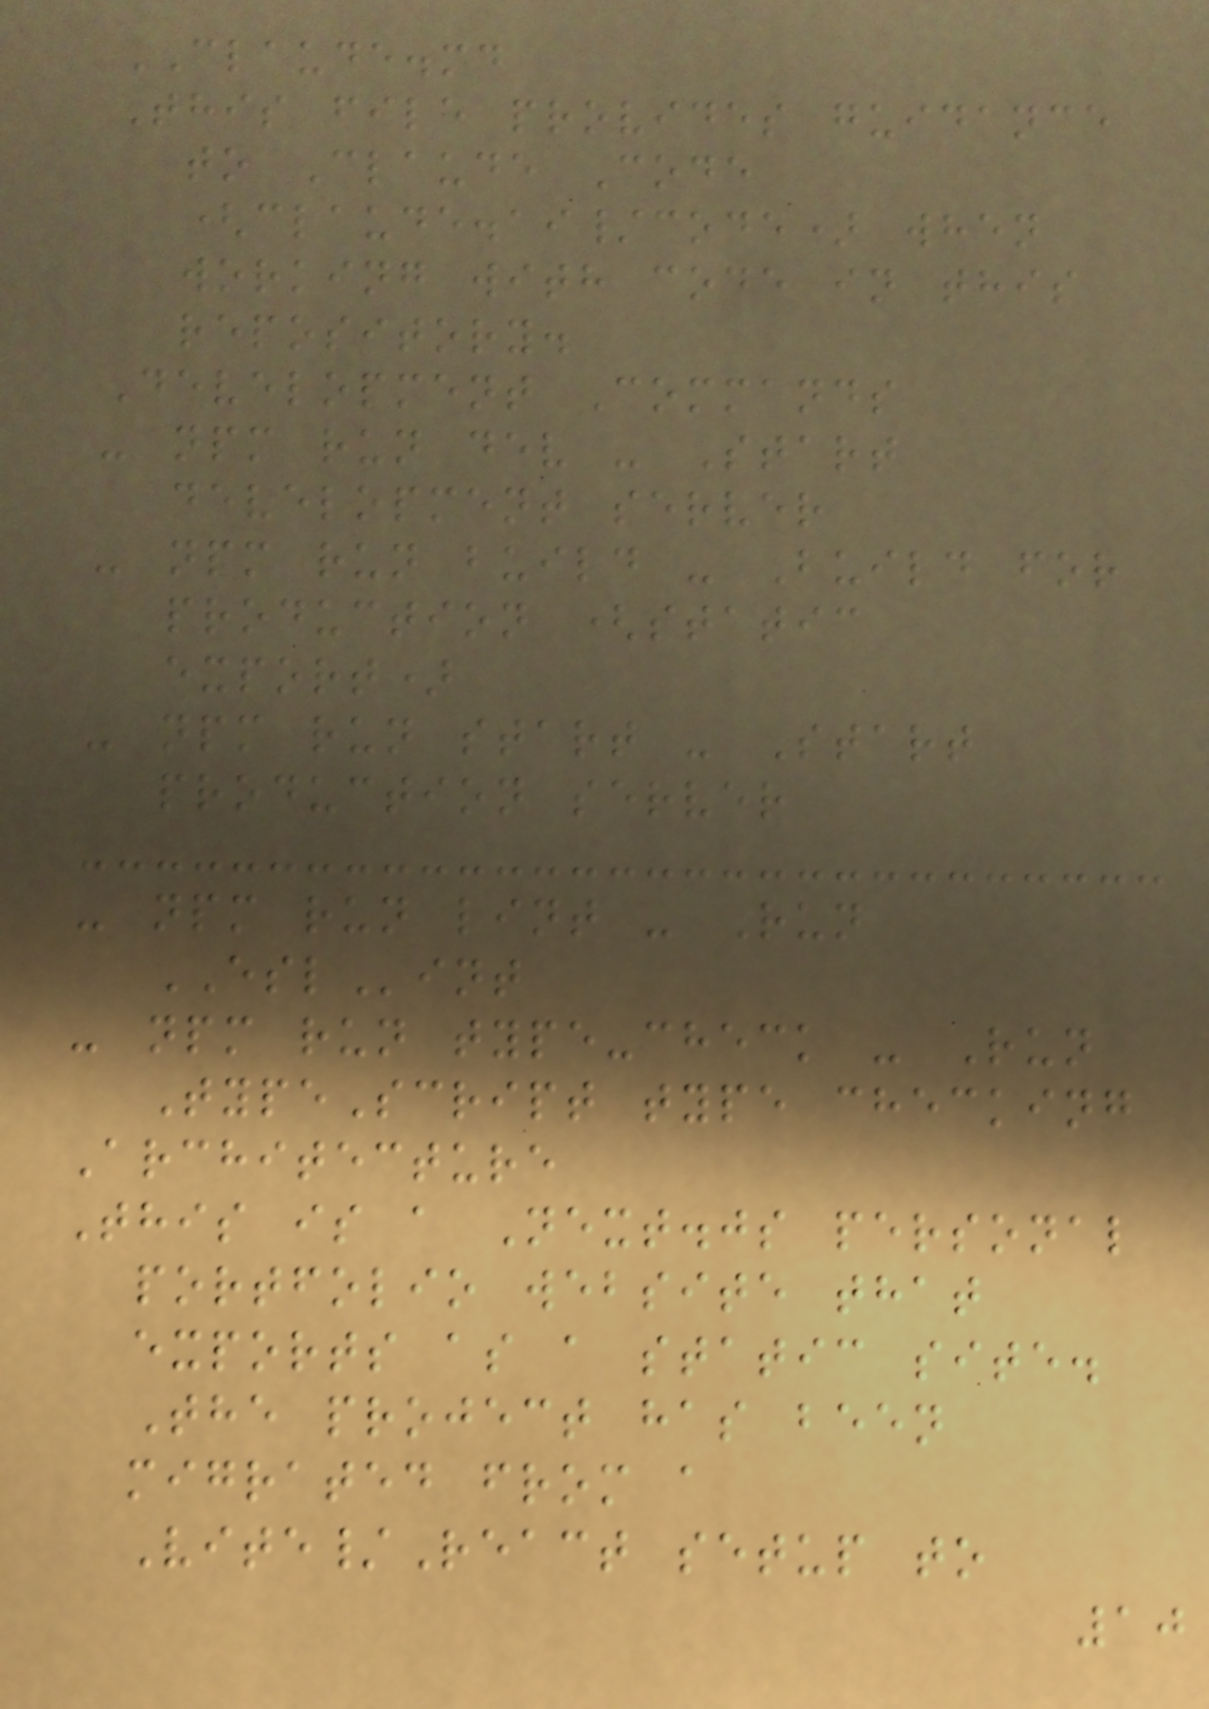CLAUDE.md
This file provides guidance
to Claude Code
(claude.ai/code) when
working with code in this
repository.
Development Commands
- npm run dev - Start
development server
- npm run build - Build for
production (static
export)
- npm run start - Start
production server
- npm run lint - Run
ESLint
- npm run type-check - Run
TypeScript type checking
Architecture
This is a Next.js personal
portfolio website that
exports as a static site.
The project has been
migrated from a
Vite/React setup to
10
